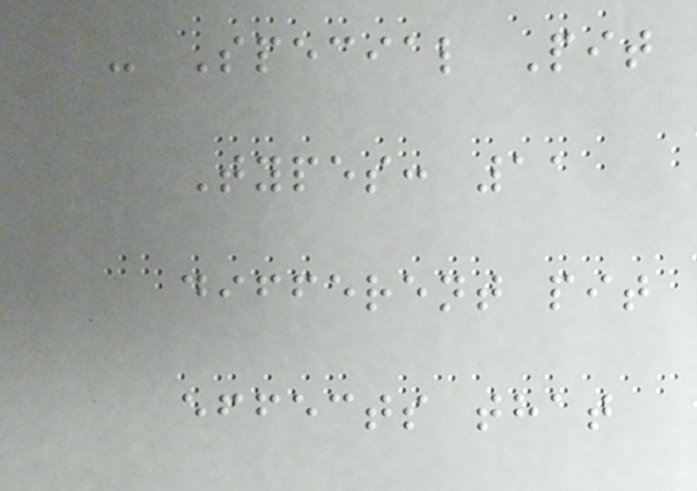- Special Pit
Types: 11
different pit
effects that
